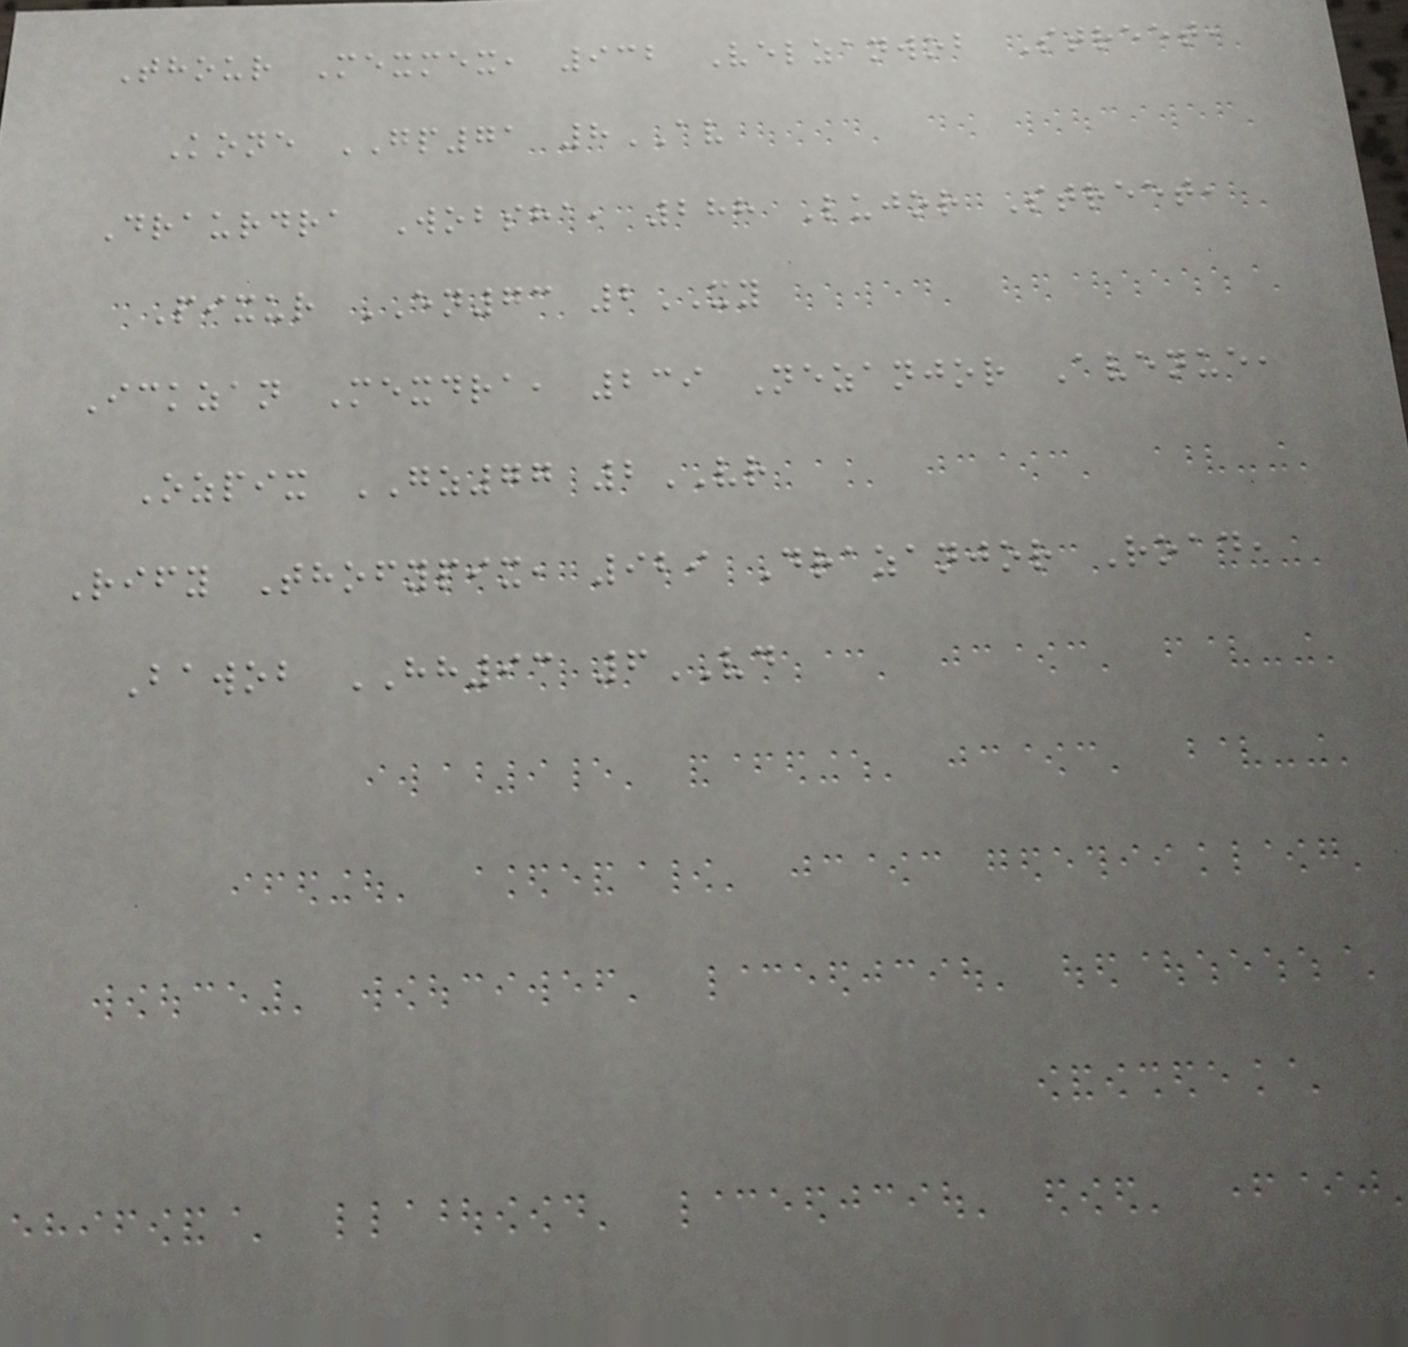Thour Mexmex, 932 Velzanwob Street,
Kone GP71 8AV
Draurdra Wobsha, 288 Lujor Street,
Pixur EN73 2XY
Ickzan Mexdra, 239 Nezanjor Avenue,
Ozpix GZ77 2VR
Rify Thofypix, 929 Drazanjor Road,
Bawob HH93 6VD
